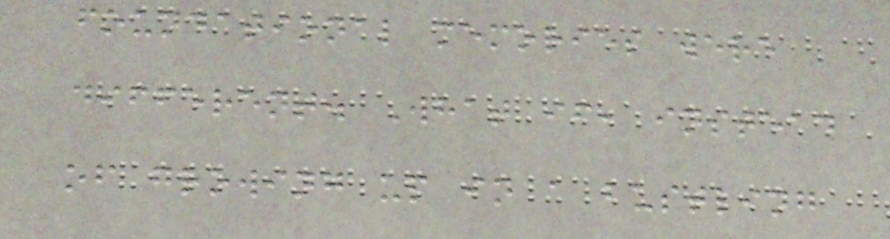foundational memories were
different. What if, instead
of growing up in a bustling
